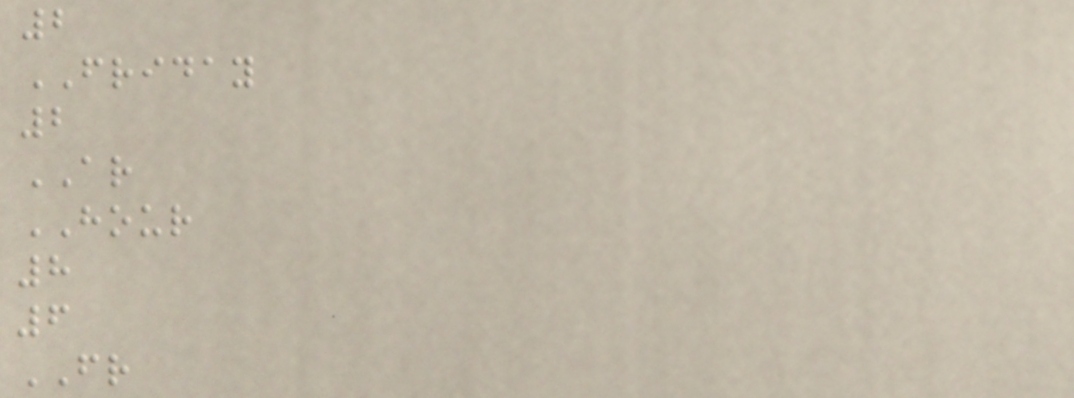2
FRIDAY
2
AR
HOUR
8
6
FR
